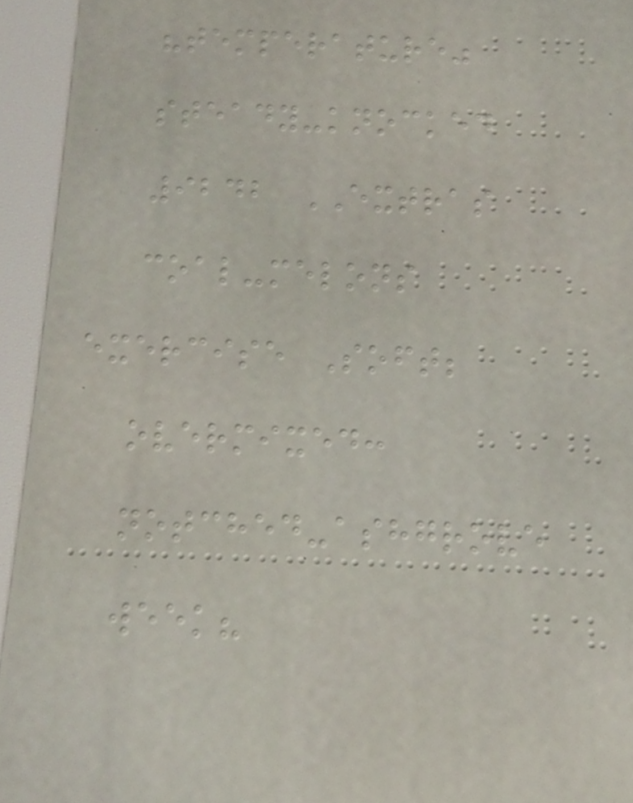"temperature"
steady-knocked
9242 EXTRAS
coal-melons
exercise Soft;
overmixed:
notched-ashgrove
week?
